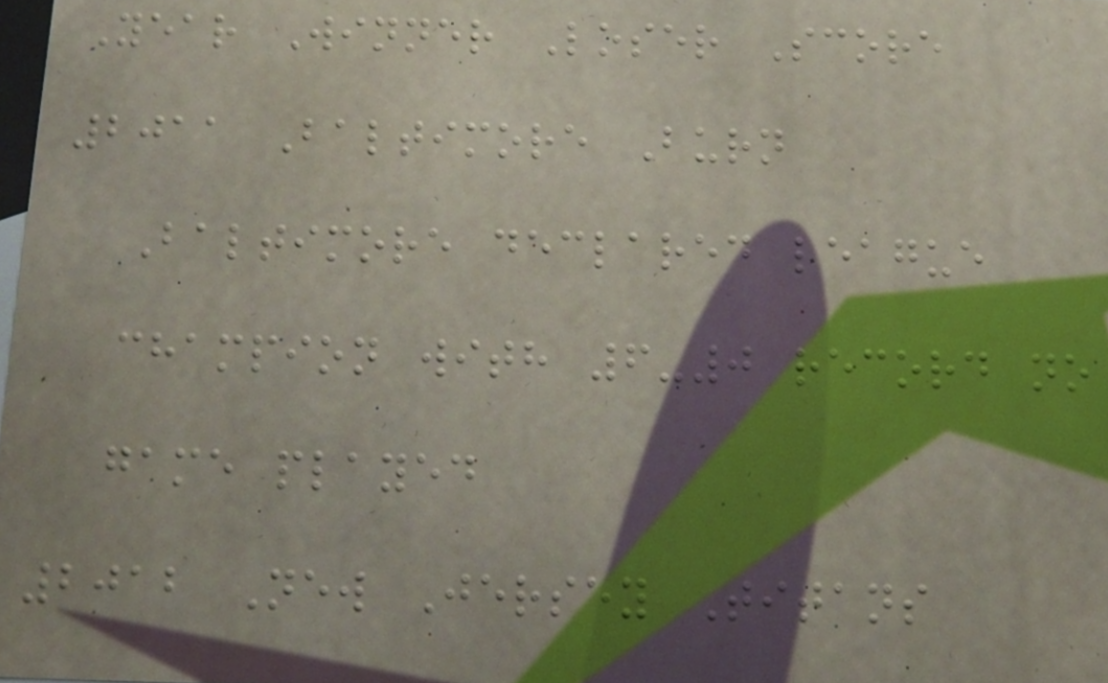Year Winner Loser Score
2011 Baltimore Burn
Baltimore declared league
champion with 6-0 record no
game played
2012 New Jersey Titans
